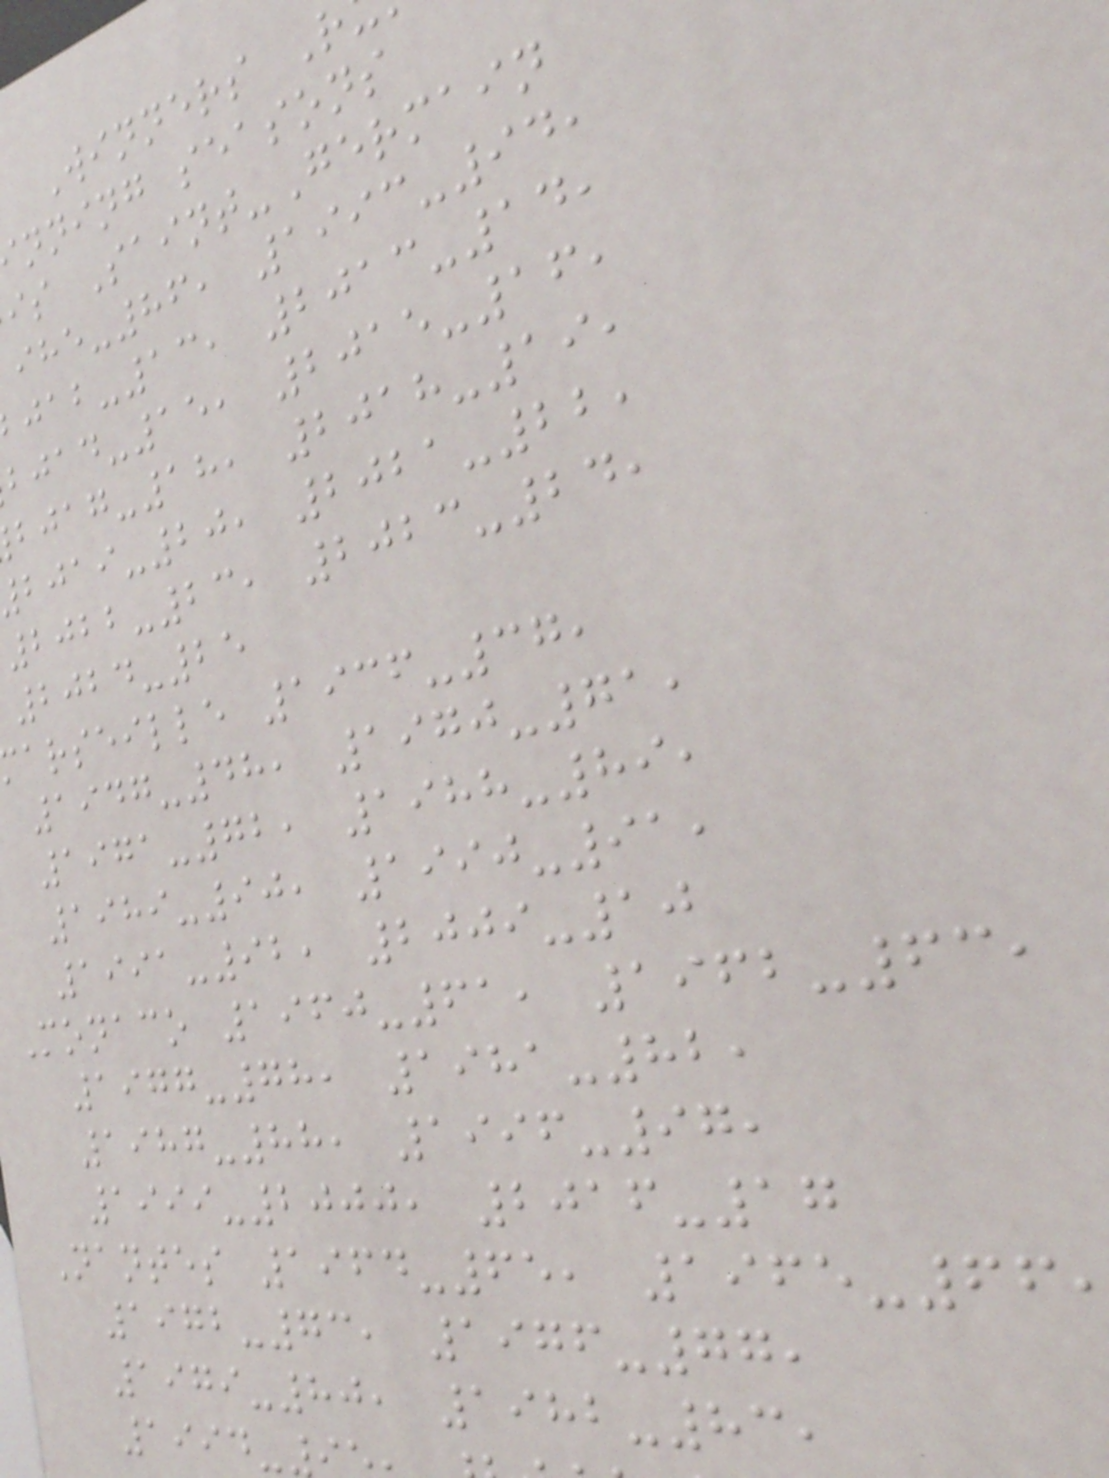Winners R
nning seasons
is Saint-Germain
-86, 1993-94,
-13, 2013-14,
-15, 2015-16,
-18, 2018-19,
-20, 2021-22,
2022-23, 2023-24,
2024-25
arseille 1936-37,
1947-48, 1970-71,
1971-72, 1988-89,
1989-90, 1990-91,
1991-92, 2009-10
Monaco 1960-61, 1962-63,
1977-78, 1981-82,
1987-88, 1996-97,
1999-2000, 2016-17
Nantes 1964-65, 1965-66
1972-73, 1976-77,
1979-80, 1982-83,
1994-
